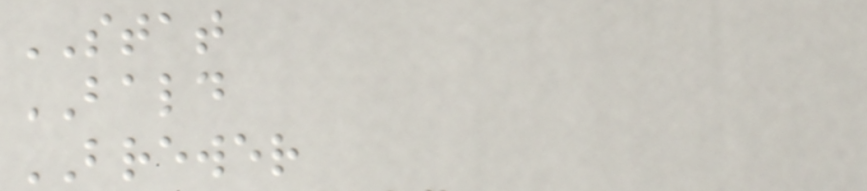STAT
BALD
BREWER
